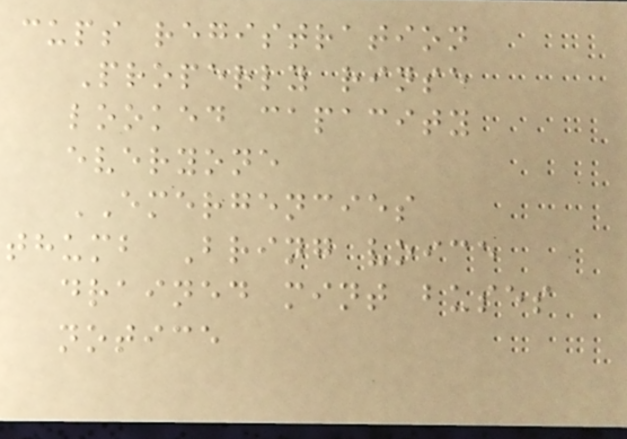cups registration
Properly rinse
looked capacity
everyone
EMERGENCIES
thumb Bring voice
drained mint buses
notice
